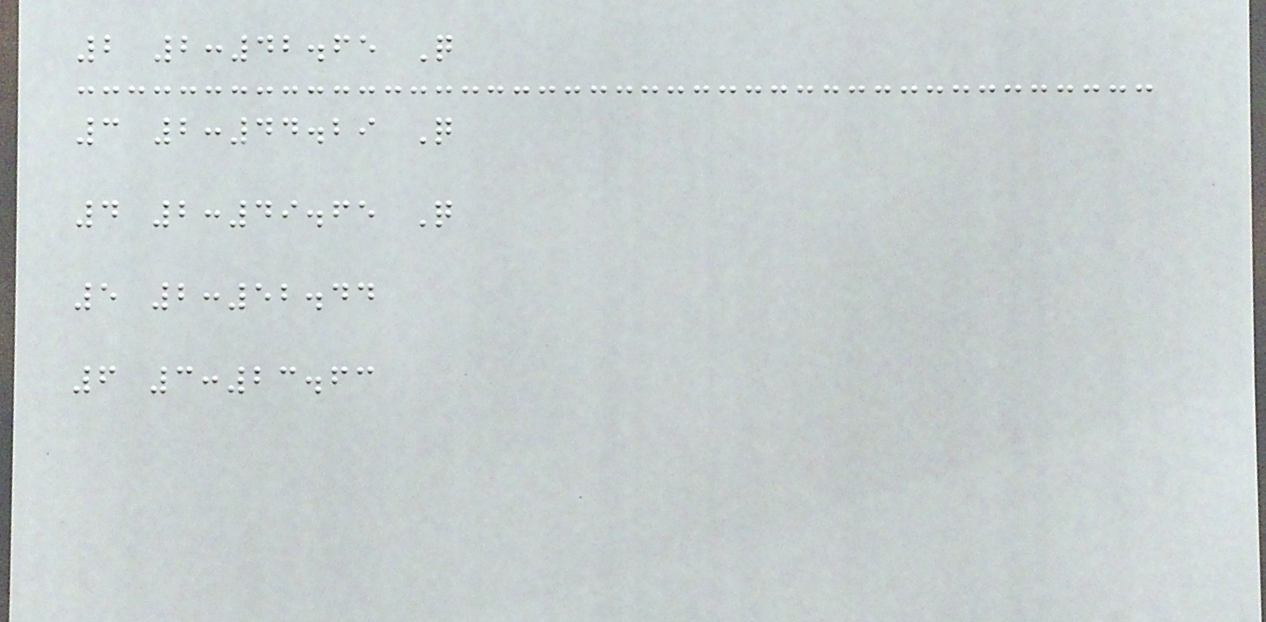2 2:42.65 Q
3 2:44.29 Q
4 2:49.65 Q
5 2:52.44
6 3:23.63
